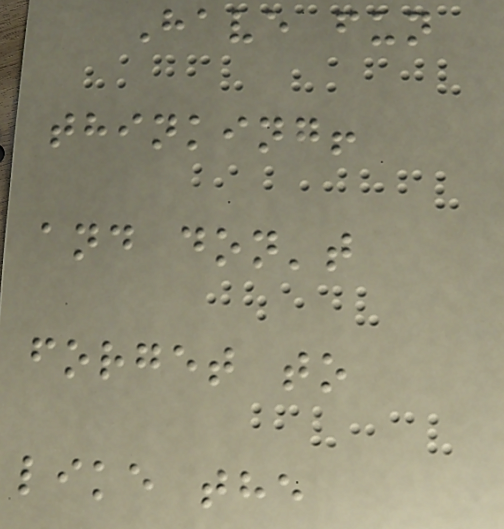Have fun
thinking!
and don't
forget to
like the
